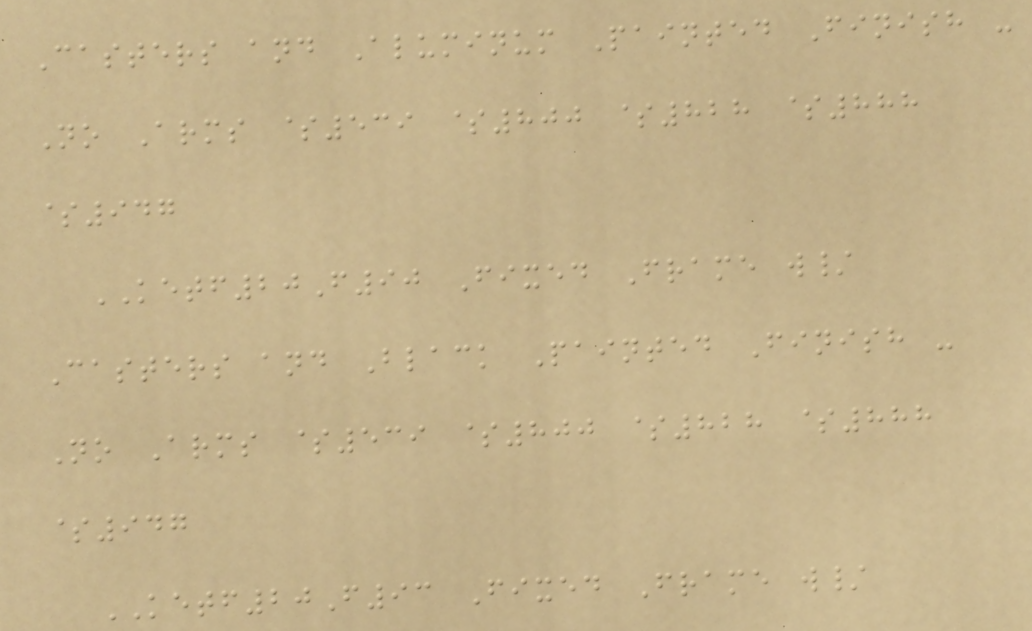Casters and Aluminum Painted Finish -
No Arms $539 $800 $828 $888
$947
KETF20F90 Fixed Frame w/
Casters and Black Painted Finish -
No Arms $539 $800 $828 $888
$947
KETF20F93 Fixed Frame w/
